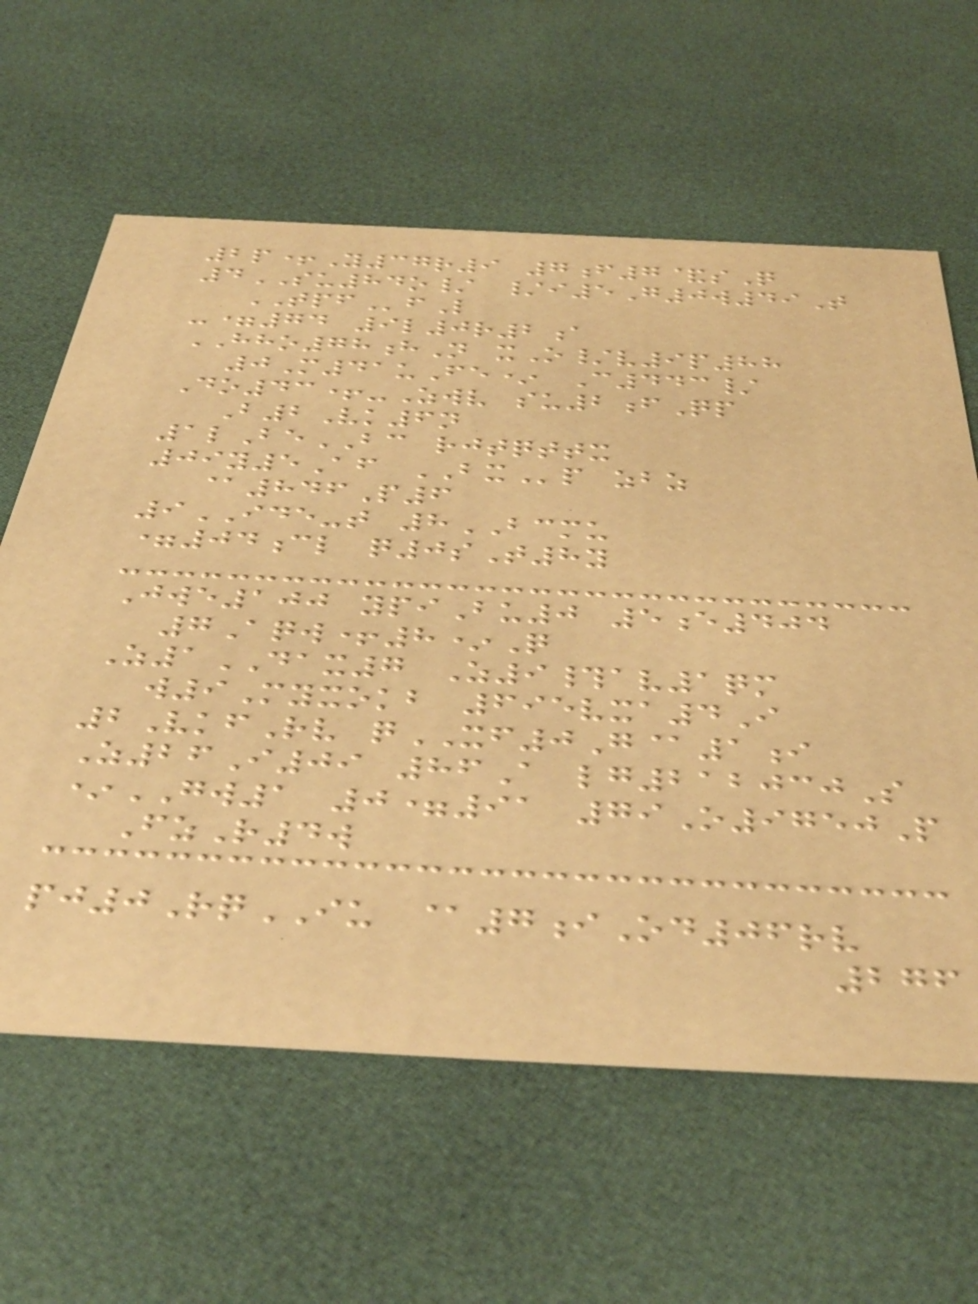2p+Y37r9 7f7&sQ
4SU84o/ /i5G0w49T
TPFfL
-=74 9l0r2a
HHO78hN xO/v9p88
0M41uFe* C443/
Do43+-Zwv su2fQp
B2Vk6n
1lBeBC rjtqttx
09y5Af BXp zbz
@846P6
9IDE-t 8BCMU
=04cl q0sT8y
Jwe100 ypiBu0 5e404
7Aqw+8*Q
Z1DAX7 Z9#av1qm
w9Myxokb 695vxa4I
2VkfRv qXF0G@1i
Z26I09 86A lg212030S
*GW1 0=91 79O9750P
FzR4w
pj0RqIU @7iOd06rv
276
